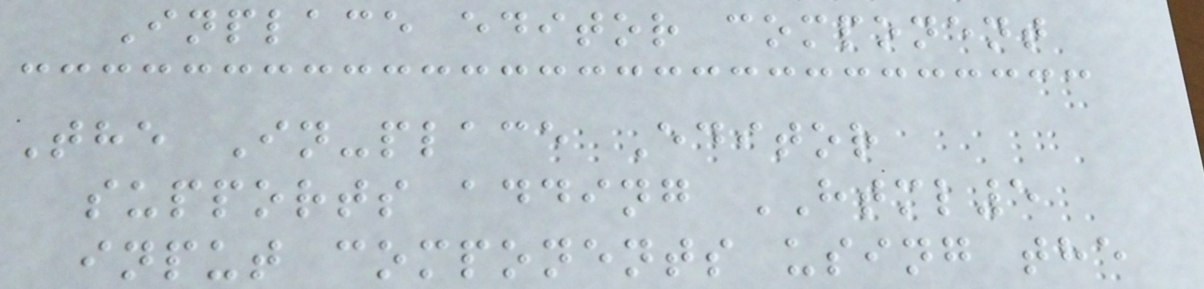Inplace editor component
The In-place Editor
supports adding HTML5
input components using the
